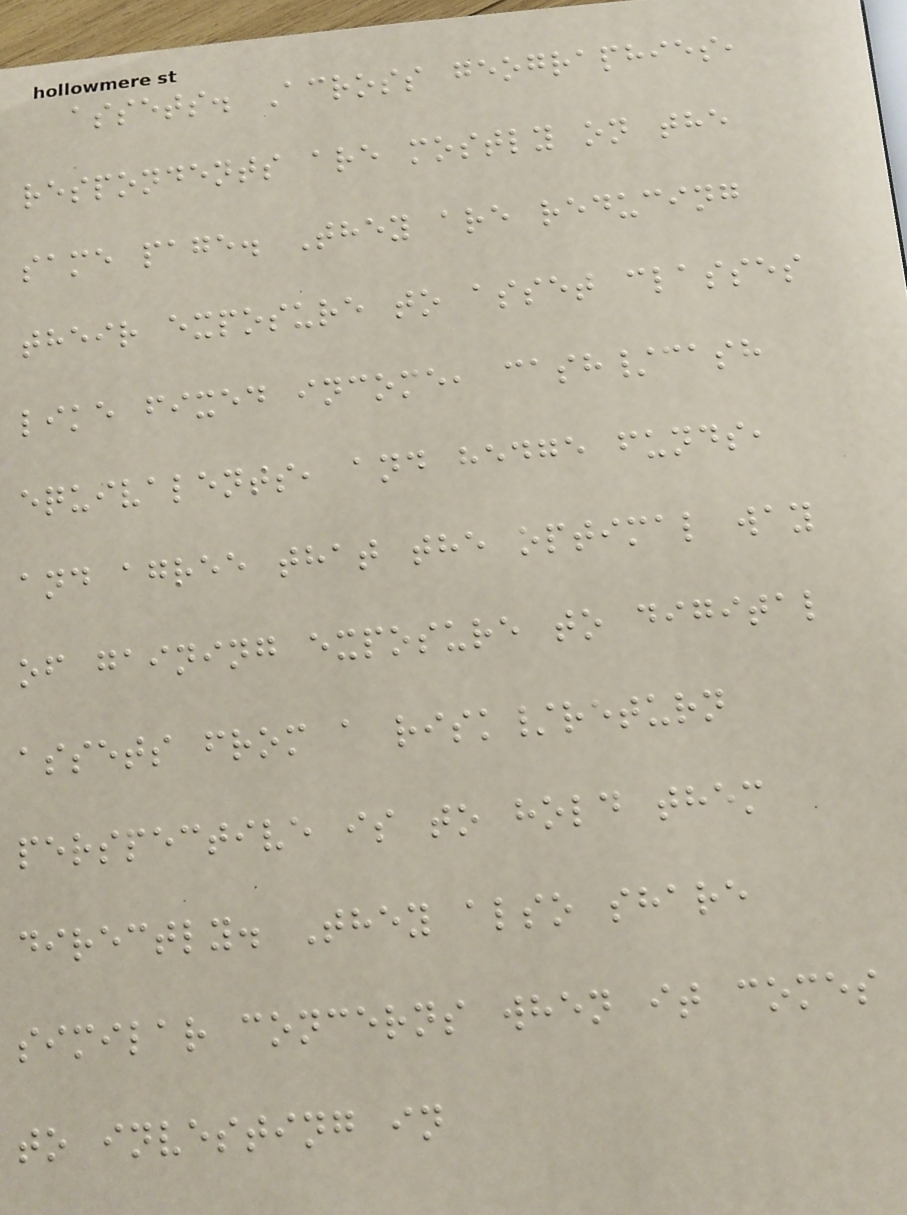assets. Across geographies,
respondents are mostly on the
same page. They are reducing
their exposure to asset classes
like fixed income, cash/cash
equivalents, and hedge funds,
and agree that the optimal way
of gaining exposure to digital
assets from a risk/return
perspective is to hold them
directly. They also share
similar concerns when it comes
to investing in
